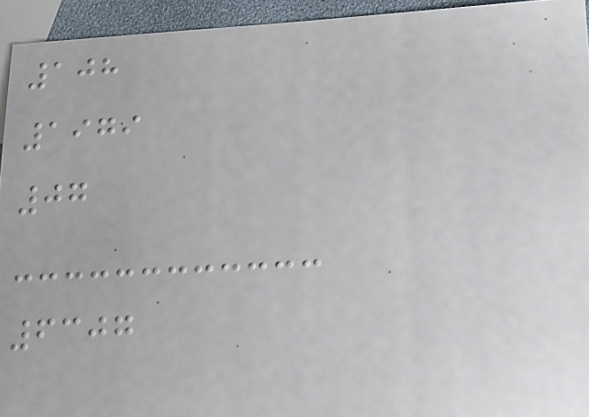108
1979
07
6307
